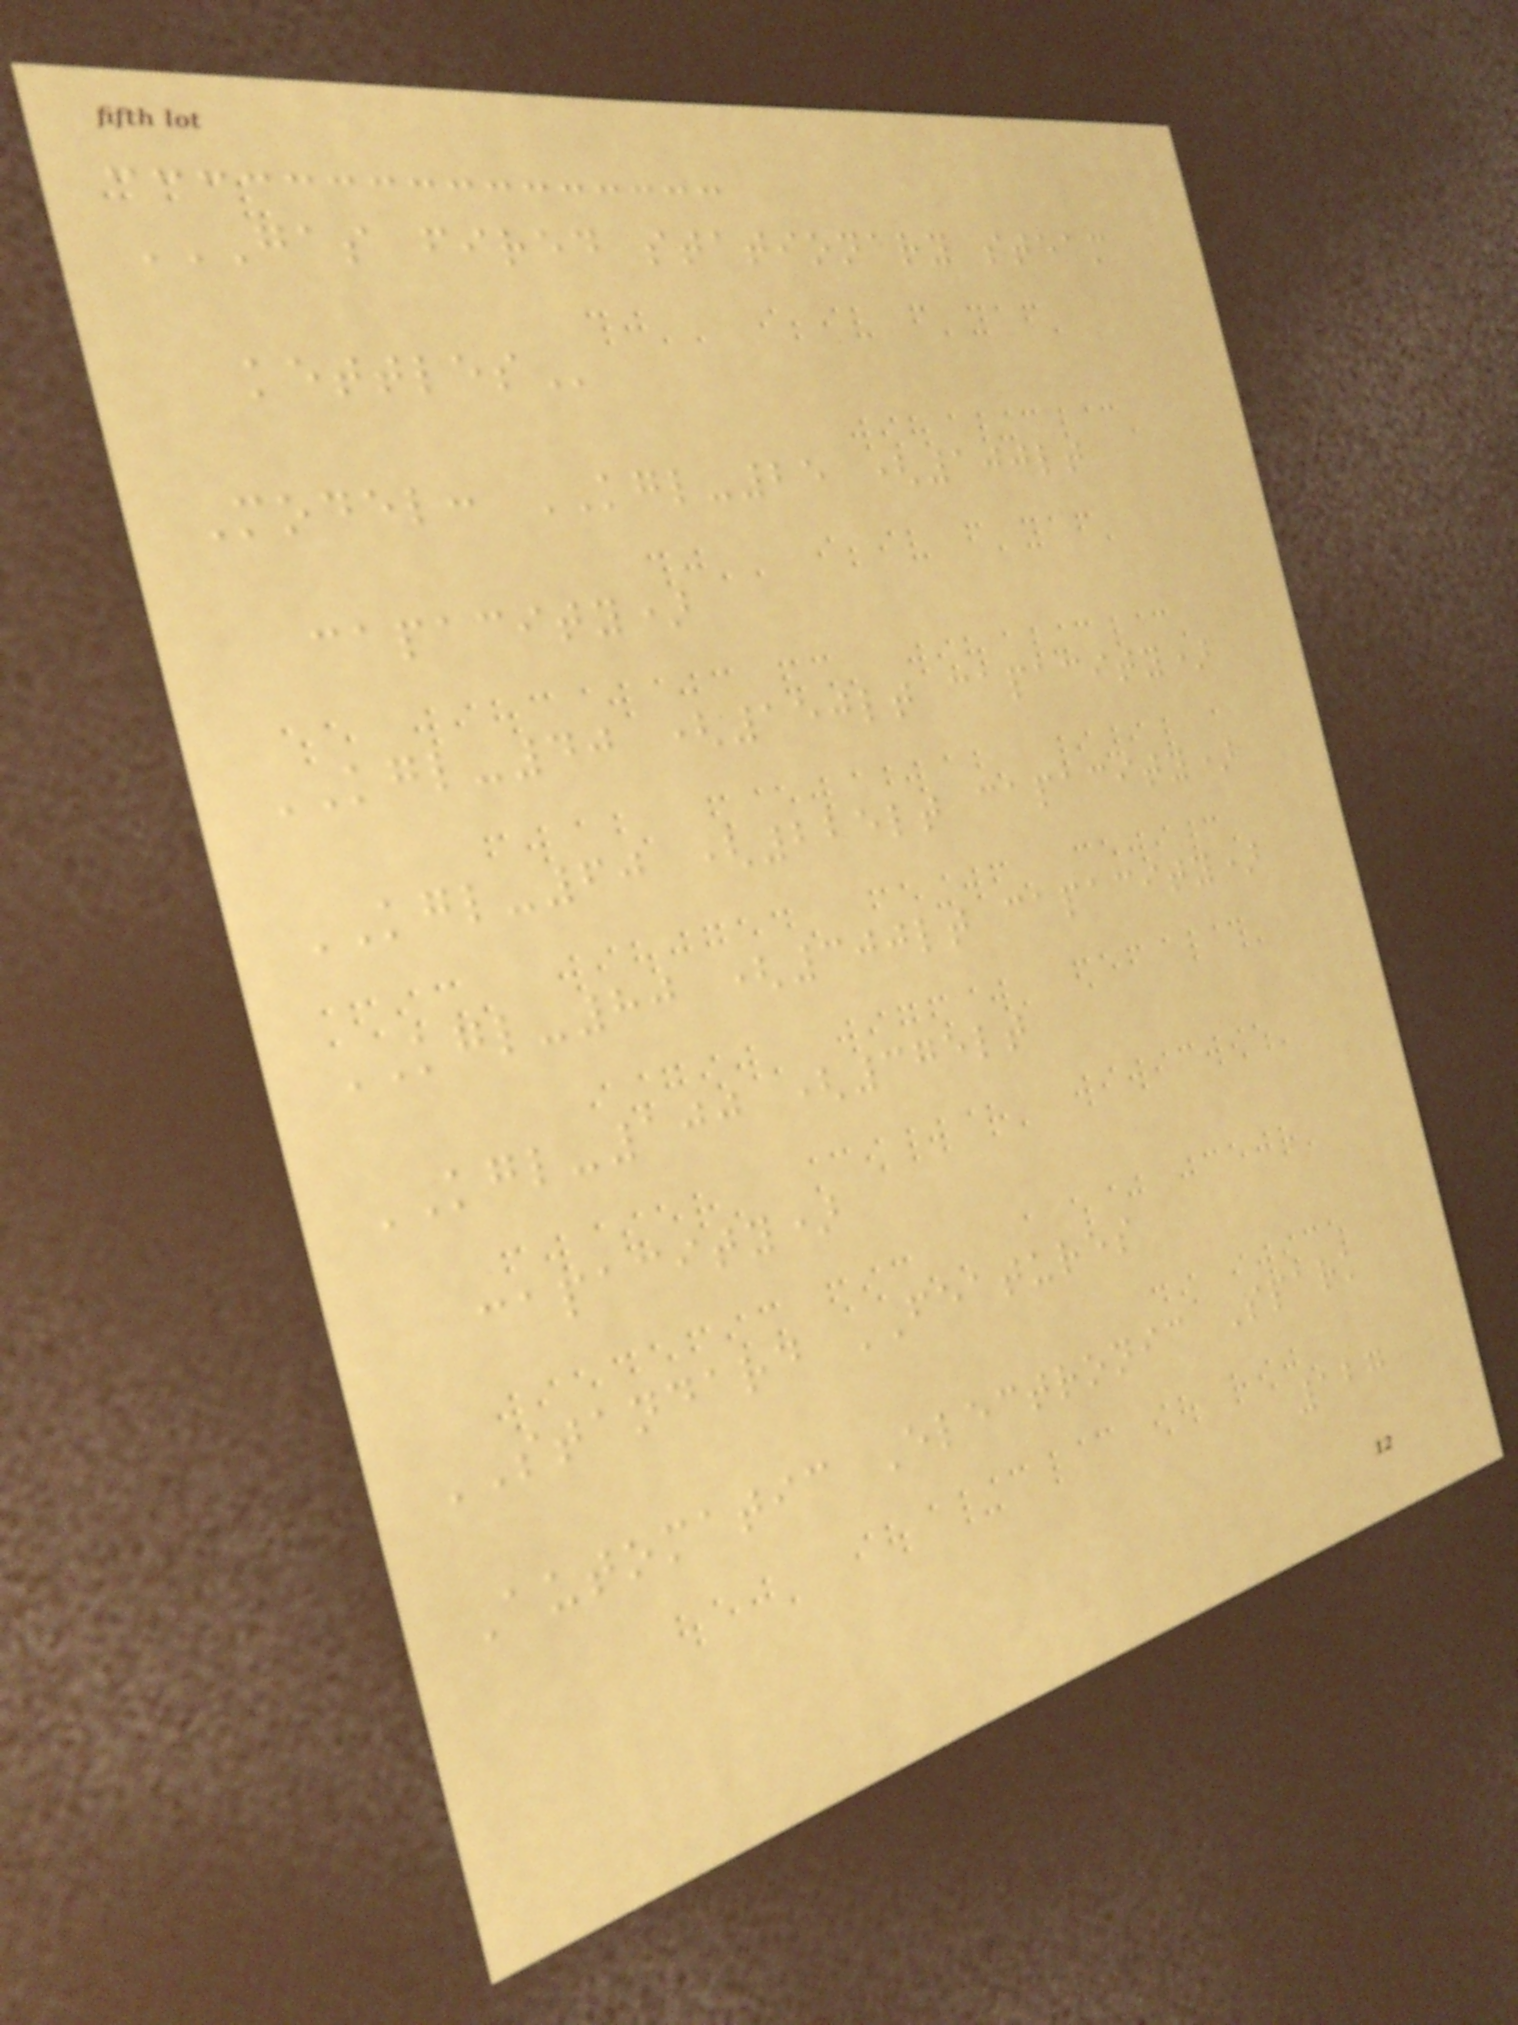GAS FIRED STATIONARY STEAM
KETTLES
Model: KGL-25 (100lt
capacity)
KGL-40 (150lt capacity)
KGL-60 (225lt capacity)
KGL-80 (300lt capacity)
KGL-100 (375lt
capacity)
STANDARD FEATURES
Automatic Electronic Spark
127
